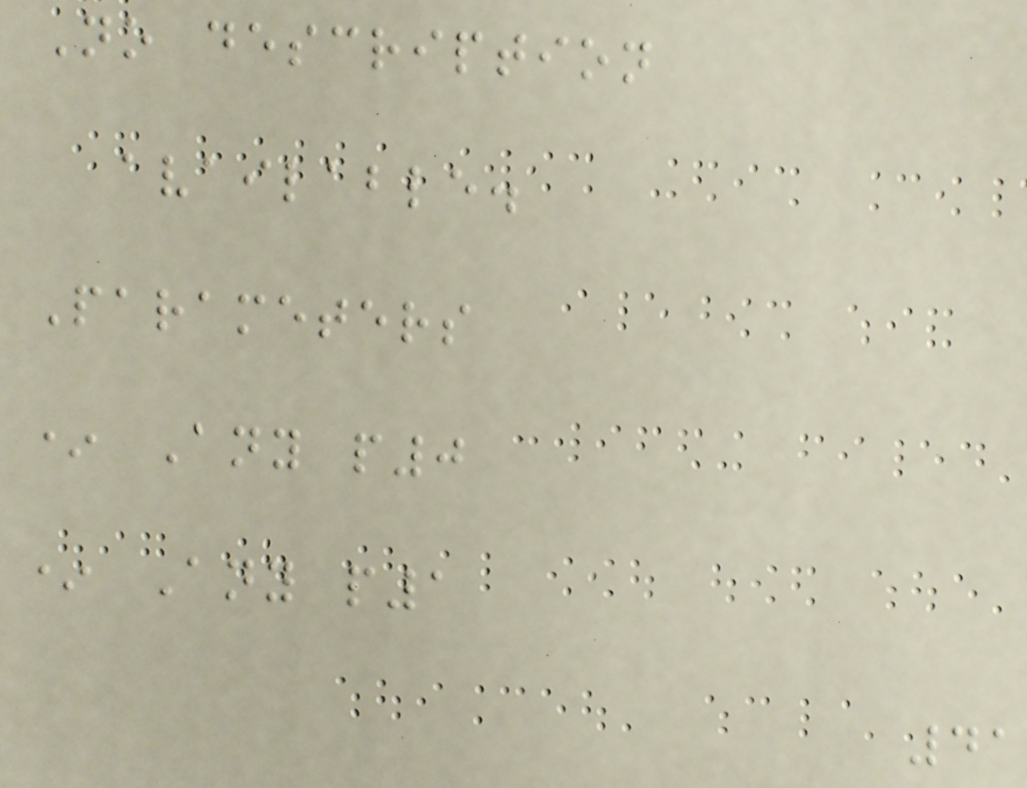No description
available.
Parameters
* Any p0
* Any p1
41
